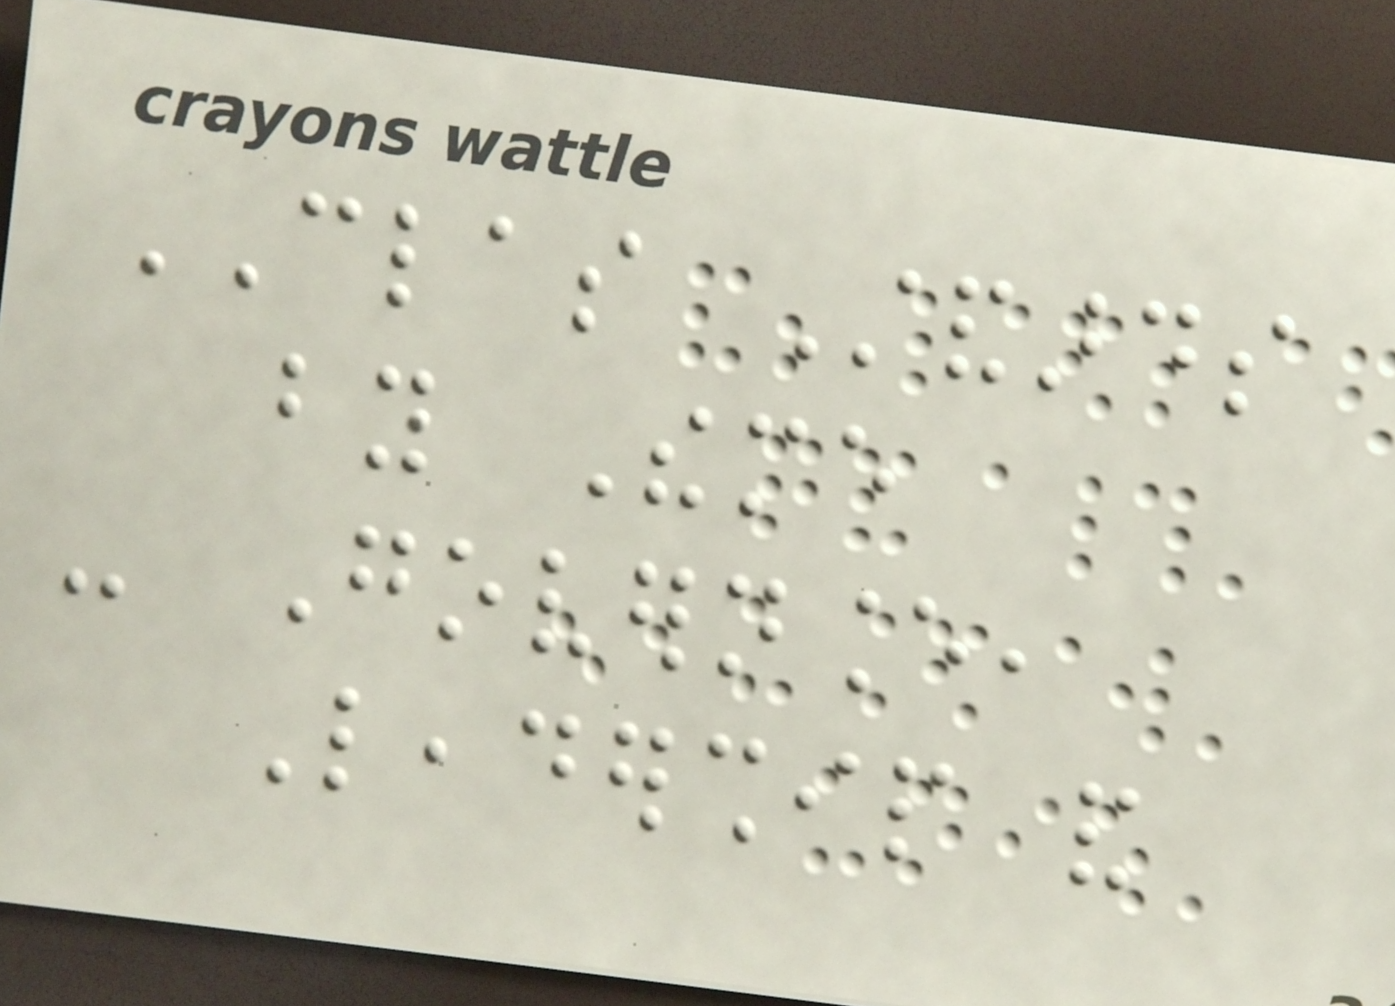CLAS Standards
by Theme
- Governance,
Leadership and
